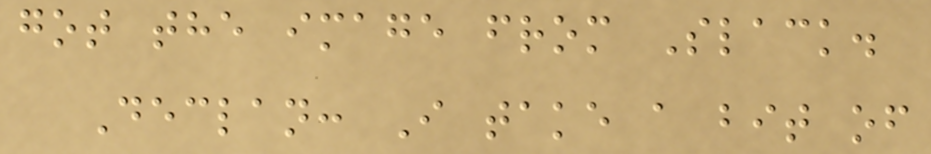got the image from Slack.
Declan: I take a bit of
